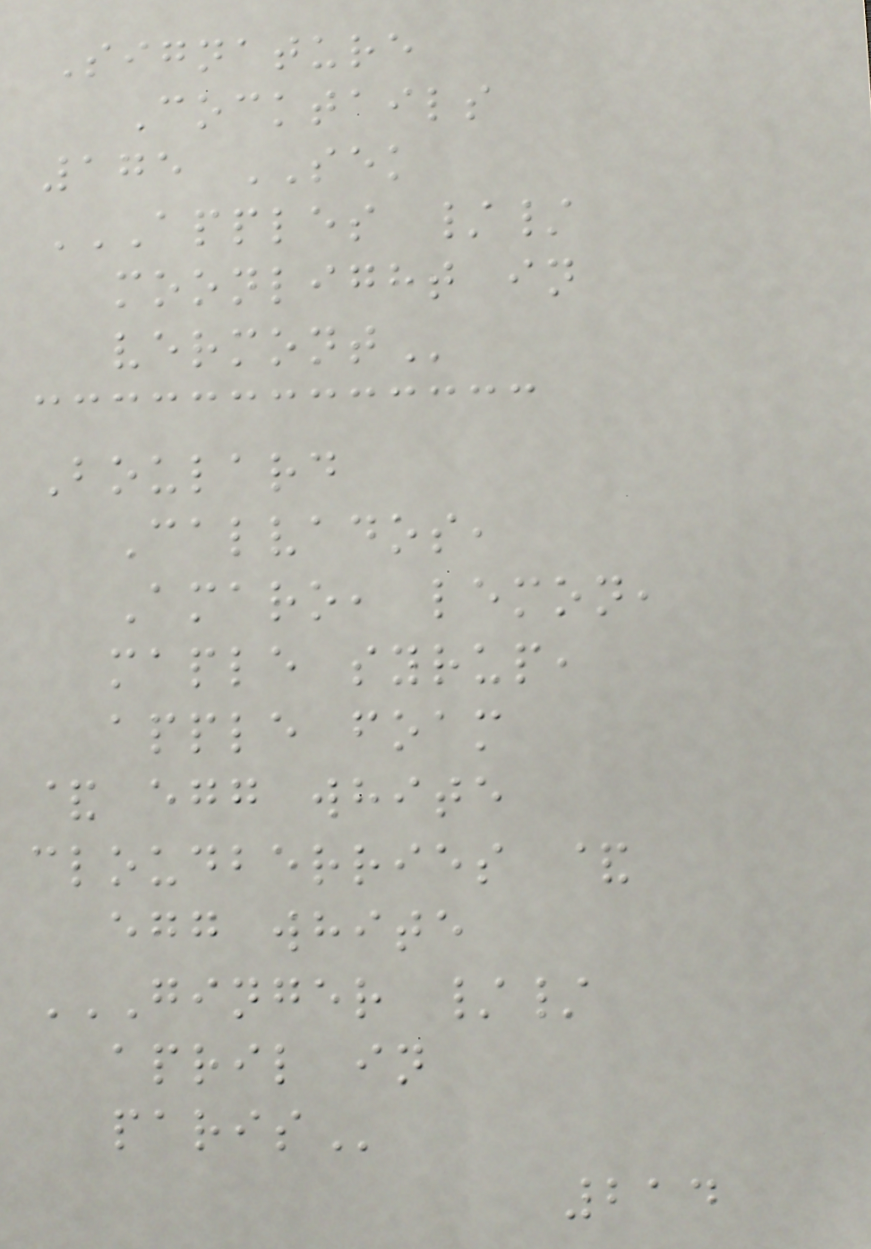Signature
Cocktails
175 SEK
APPLES //
MOONLIGHT IN
VERMONT
Boulard
Calvados,
Amaro, lemon,
maple syrup,
apple foam
& egg white
cloudberries &
egg white
GINGER //
APRIL IN
PARIS
214
